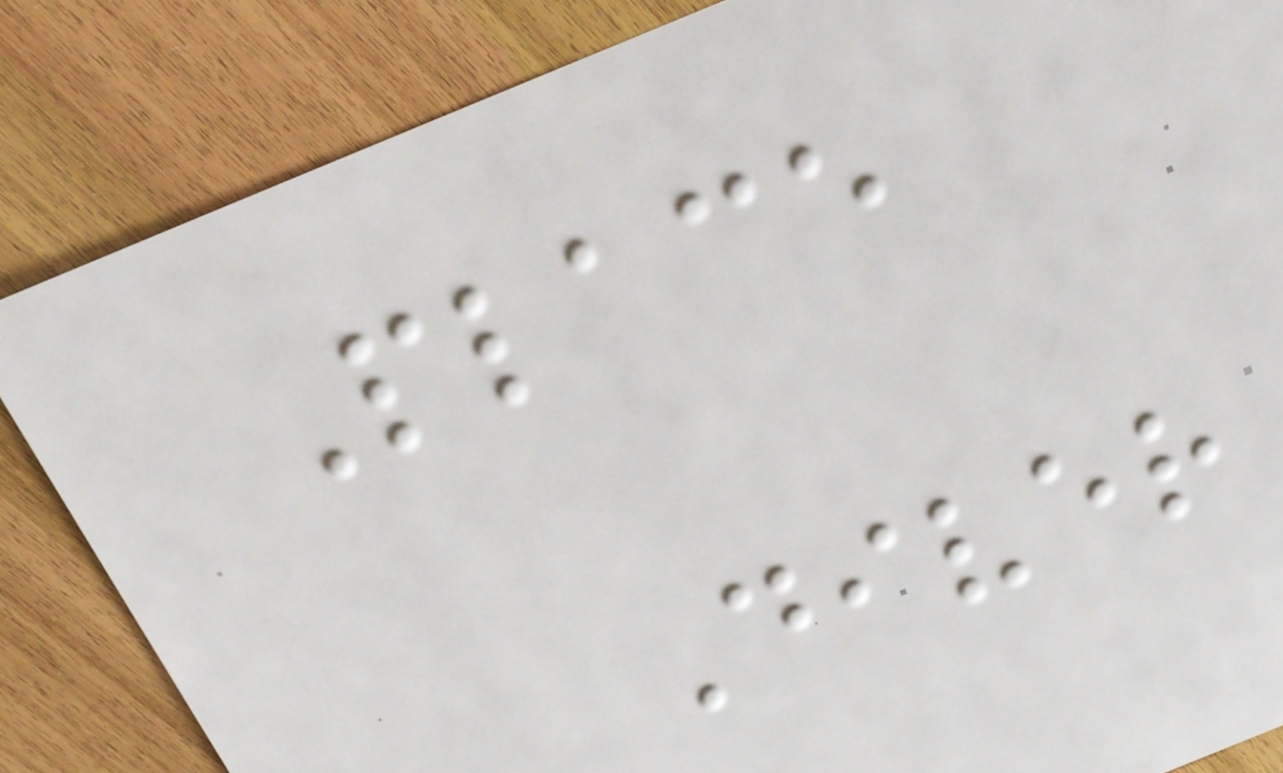Place
Diver
